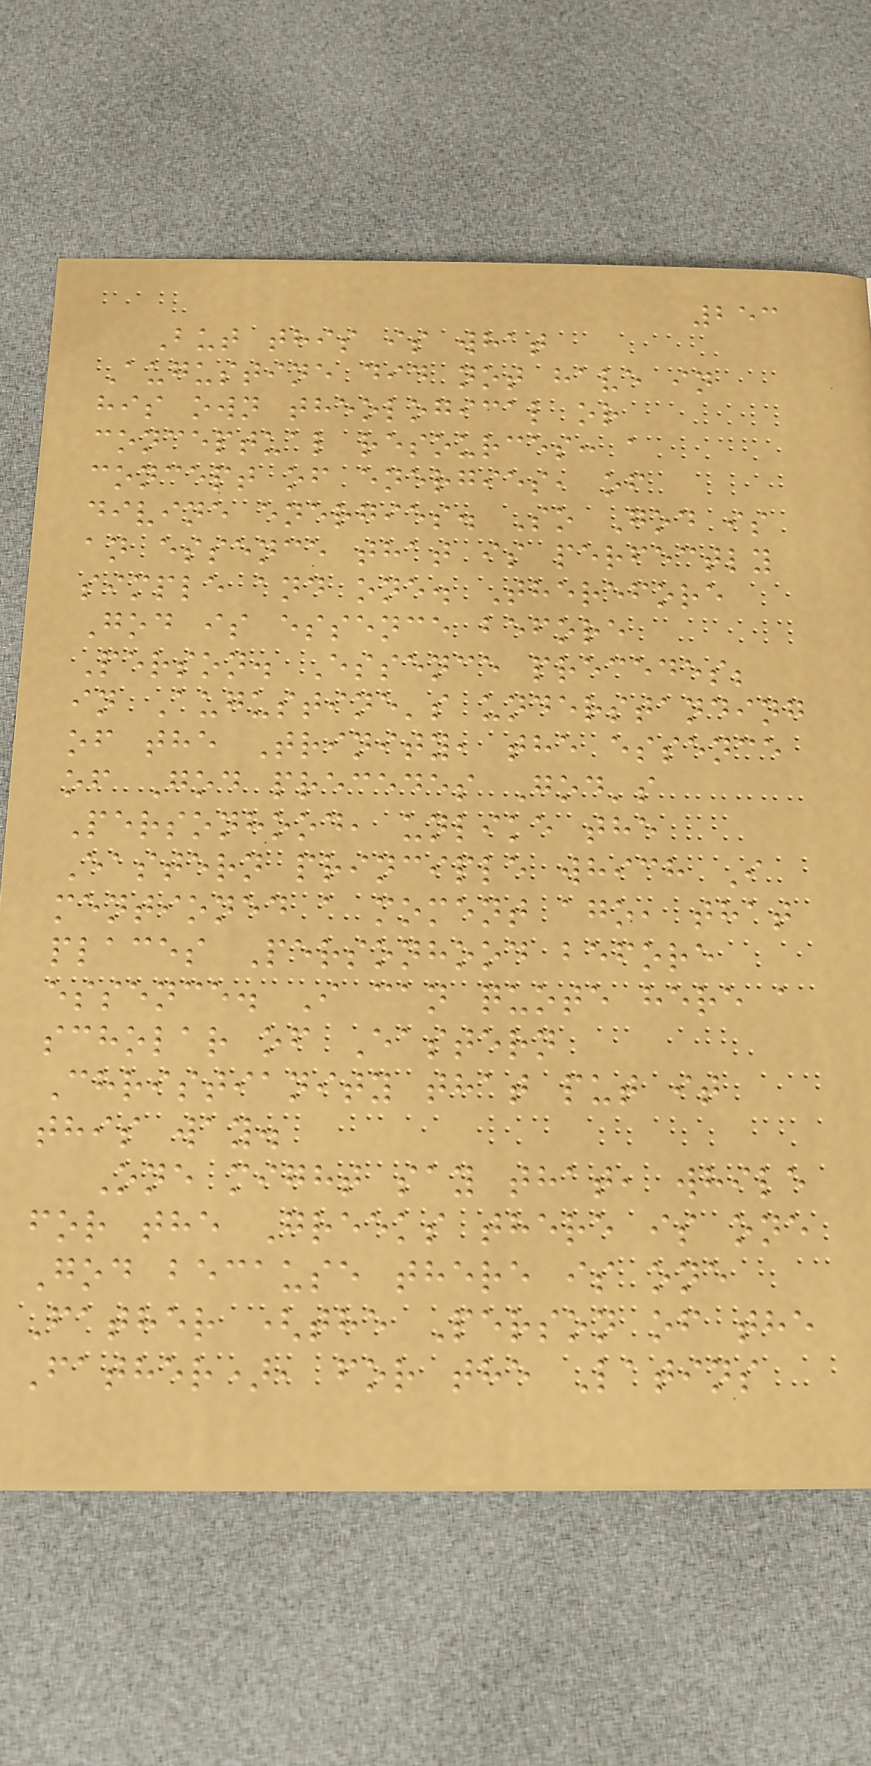253
But this is what
Augustine did not have in
his own theological or
conceptual resources: a
concept of energies, of
divine energies. So God is
an essence that is perfectly
simple and one. Therefore
God is essence before
Person. Essence precedes;
in Augustine's understanding
of the Trinity, the essence
of God precedes God's
Personhood, unlike the
Eastern principle which I
mentioned a moment ago, that
places Personhood before
essence. I can quote here a
scholar of Eastern
Christianity that put it
this way.
One might say that, while
for the Greeks there is one
God because there is one
Father (the Person of the
Father), for the Latins
